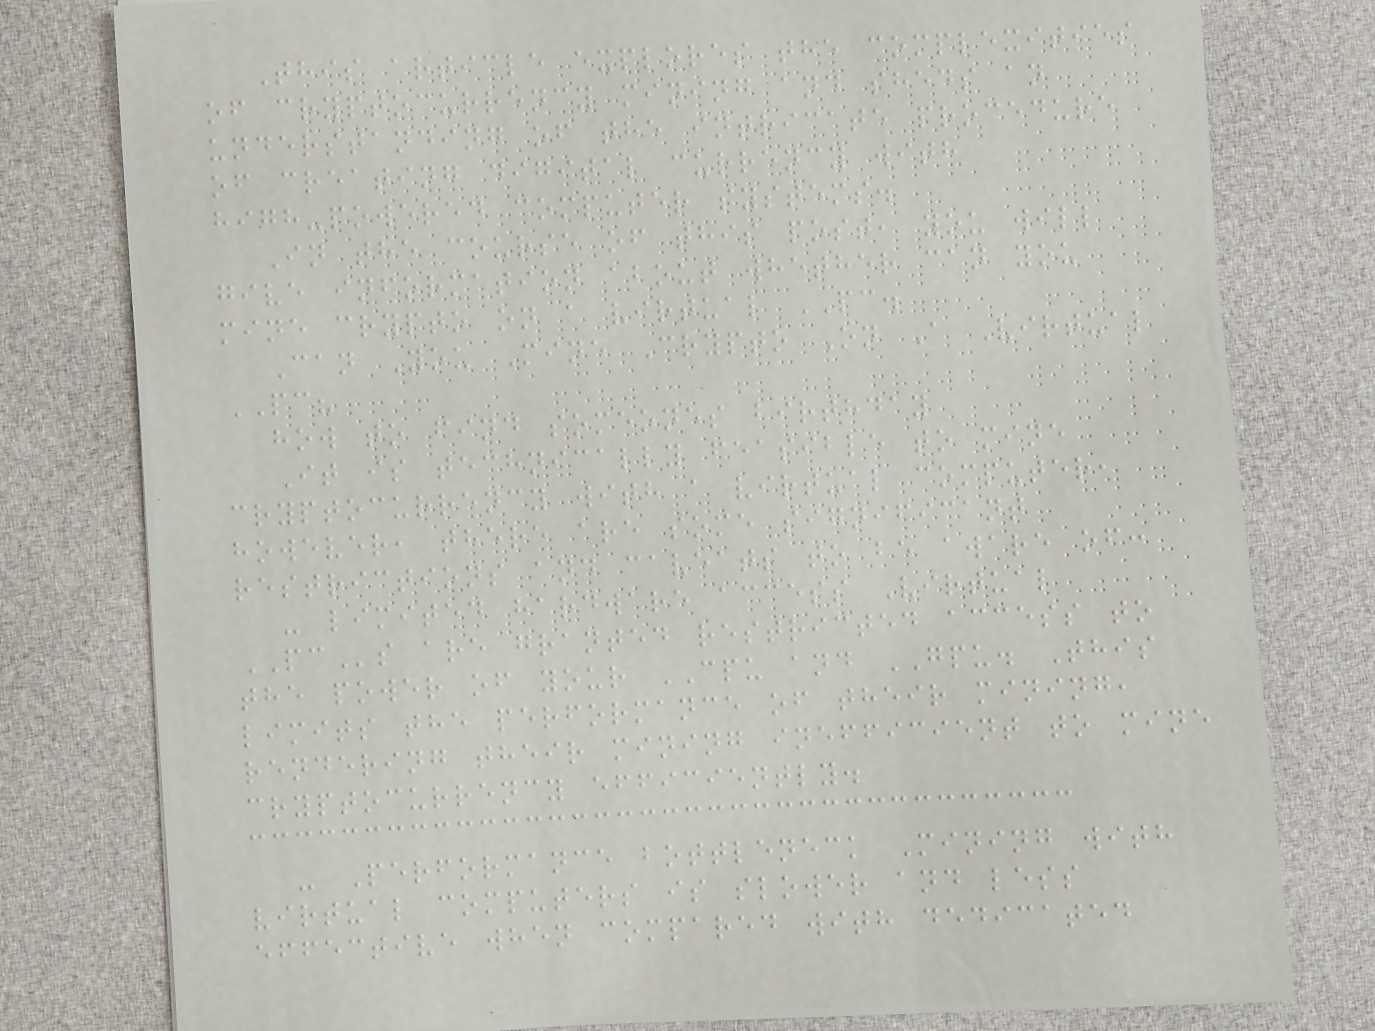This article explores the complexities
of cryptocurrency mining and sheds an
understanding of the intricate procedure
of creating digital currency with
high-powered computer systems.
In the course of this post, you will
give information about whether can you
mine crypto on a virtual PC.
Can You Mine Crypto On A Virtual
PC?
how to find someones birthday
It is technically feasible to mine
cryptocurrency with a virtual computer,
however, there are some significant
restrictions and caveats to be aware of:
- limited hardware access Virtual
PCs are granted restricted access to
the power of your CPU and GPU. This
limits the performance of their mining,
rendering their mining inefficient to mine
cryptocurrency efficiently.
- Performance bottleneck Mining with
virtual computers is slower and less
effective when compared with dedicated
